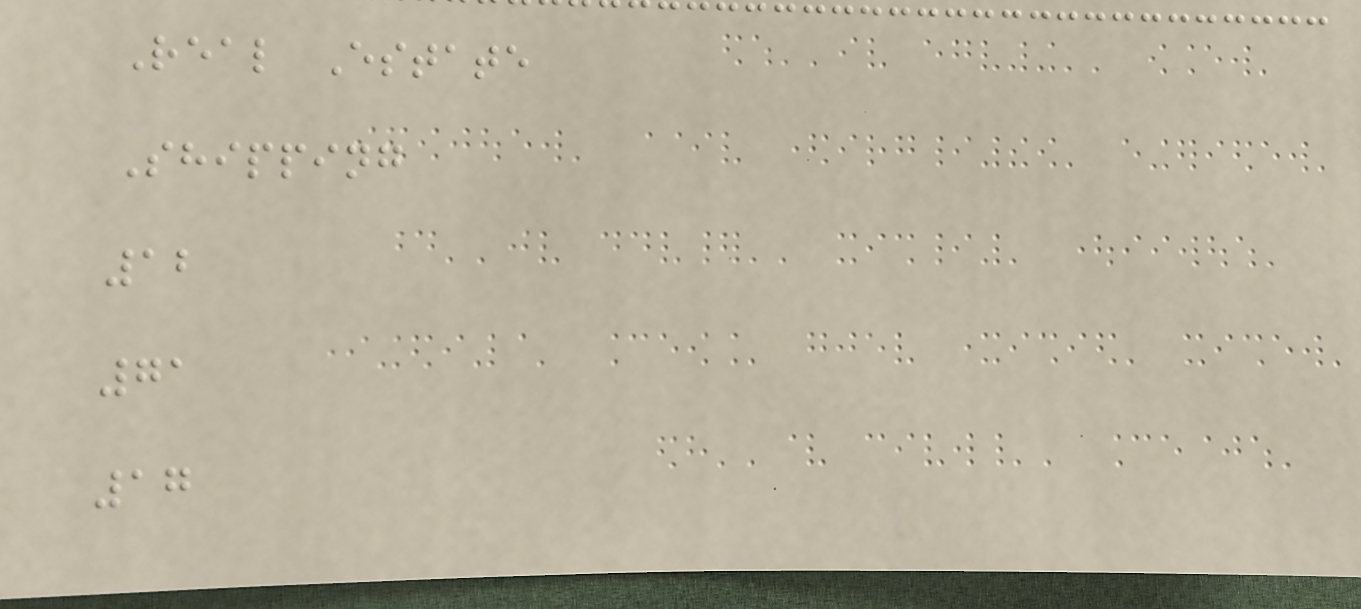Real Estate
Shipping
12
71
17
